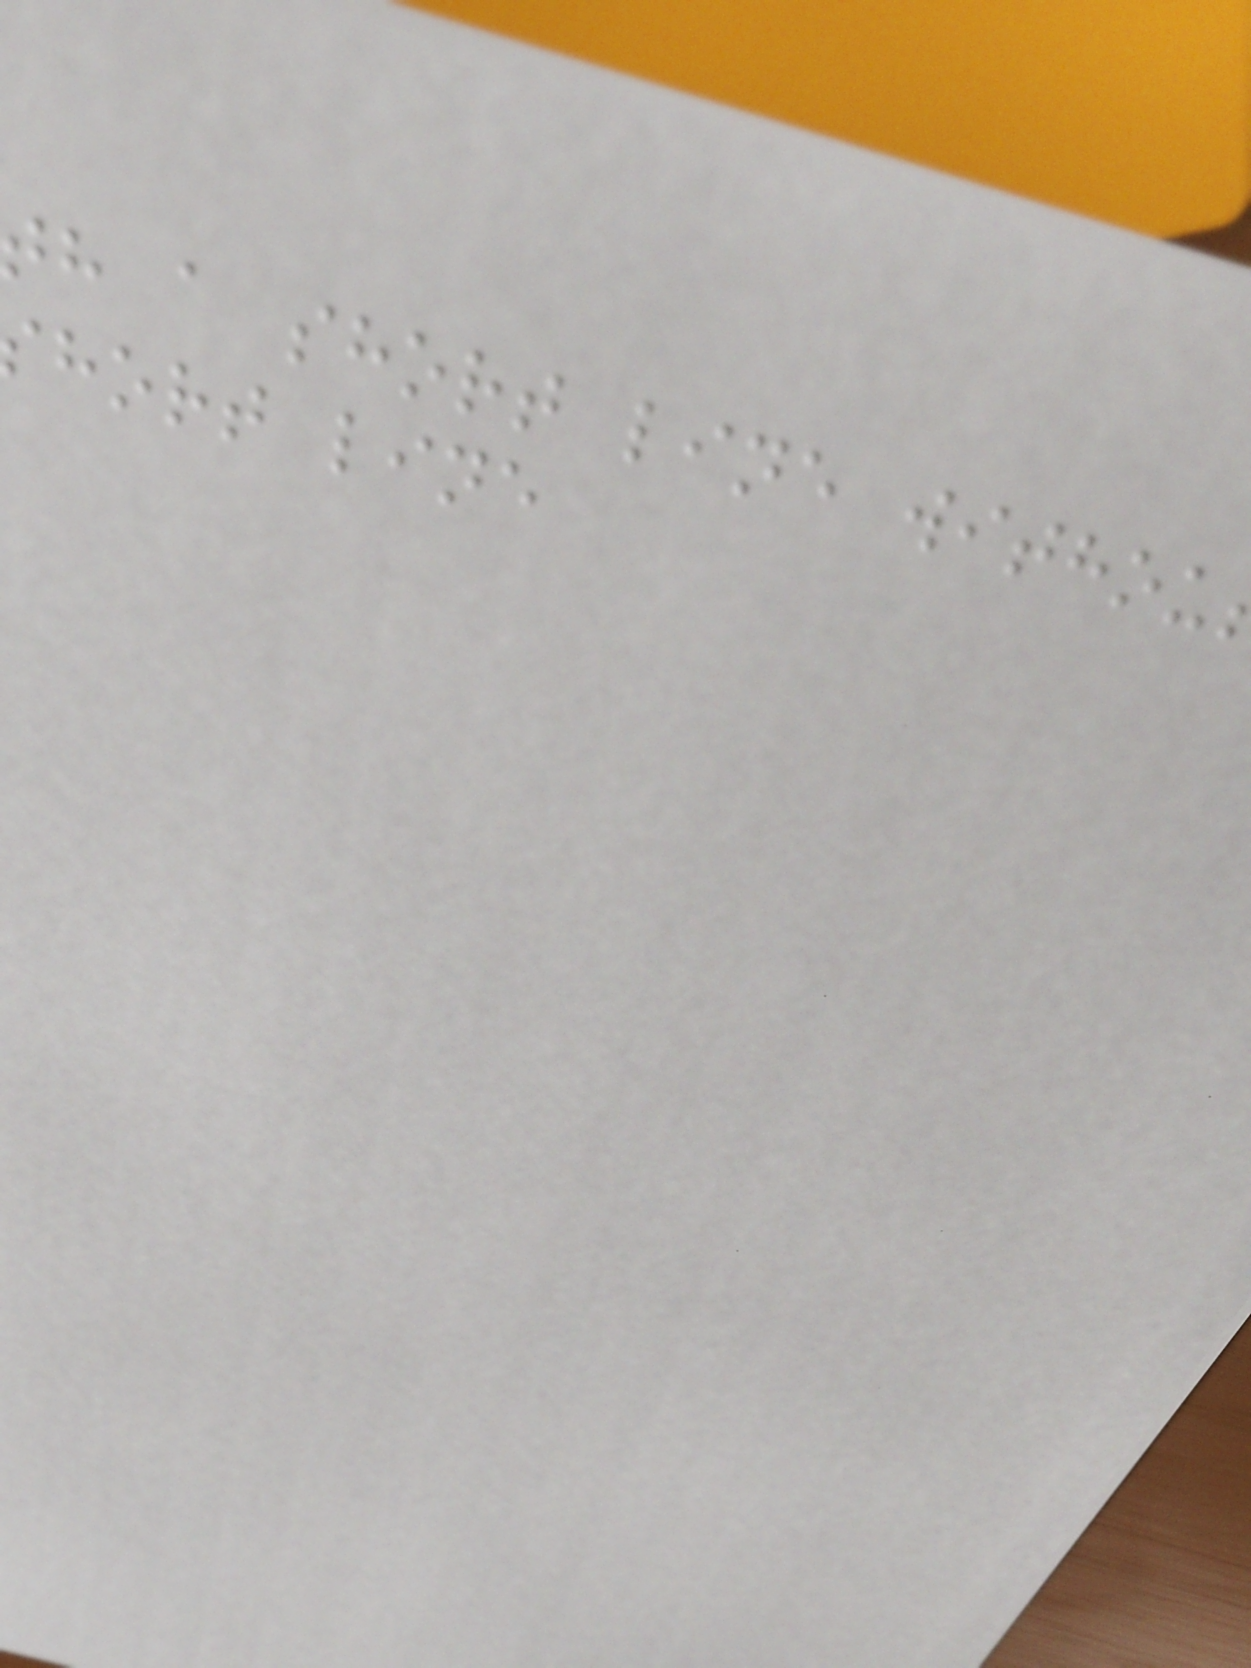h a short line withou
hort line
